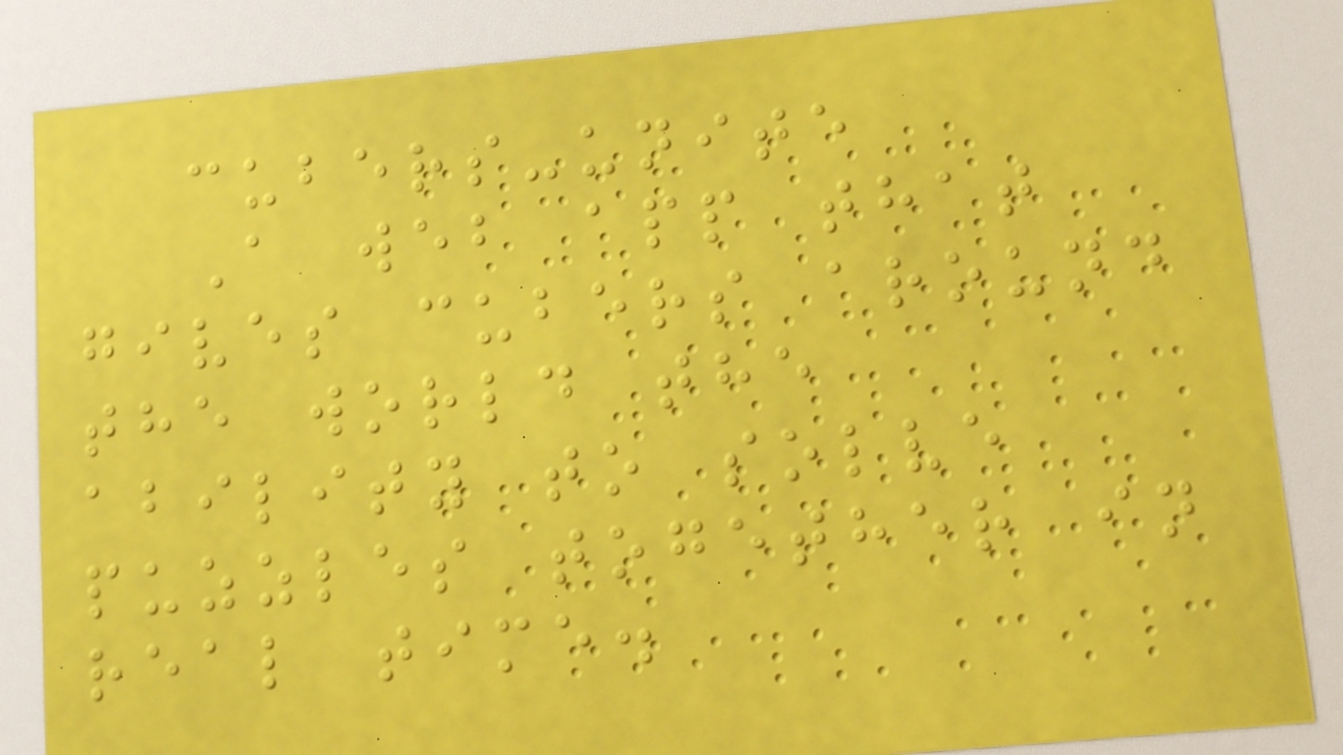cubers-unite
A web app that
gives cubers around
the world the
ability to solve
puzzles together in
real time.
